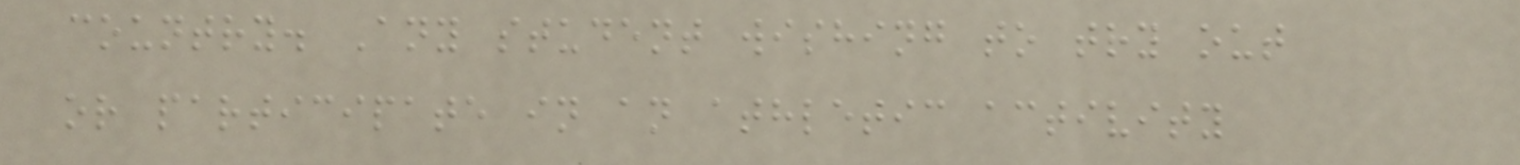country. Any student wishing to try out
or participate in an athletic activity
